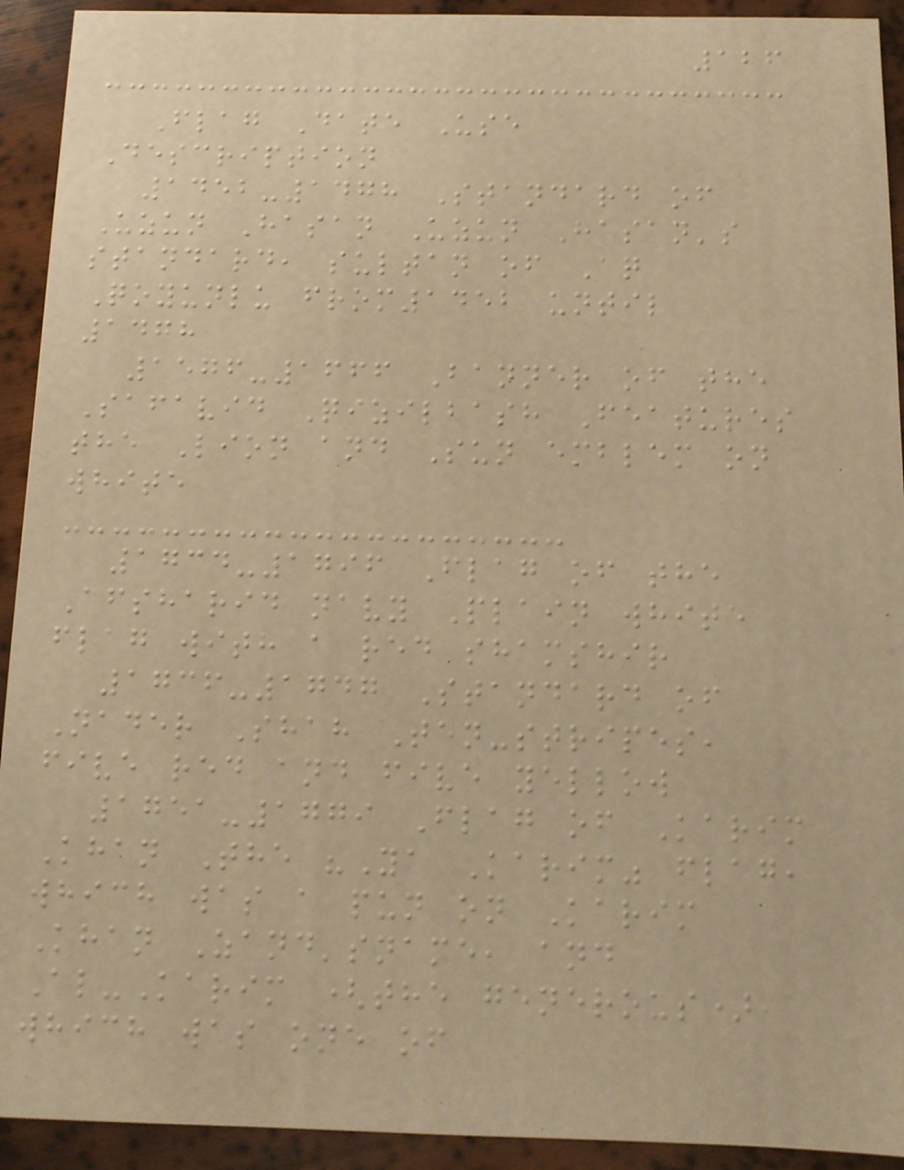126
Flag Date Use
Description
1452-1478 Standard of
Uzun Hasan Uzun Hasan's
standard, sultan of Aq
Qoyunlu from1452 until
1478
1576-1666 Banner of the
Safavid Qizilbash Features
the Lion and Sun emblem on
white
1734-1796 Flag of the
Afsharid navy Plain white
flag with a red shamshir
1736-1747 Standard of
Nader Shah Ten-stripes,
five red and five yellow
1751-1779 Flag of Karim
Khan The "Ya Karim" flag,
which was a pun on Karim
Khan Zand'sname, and
Al-Karim (the generous),
which was one of
